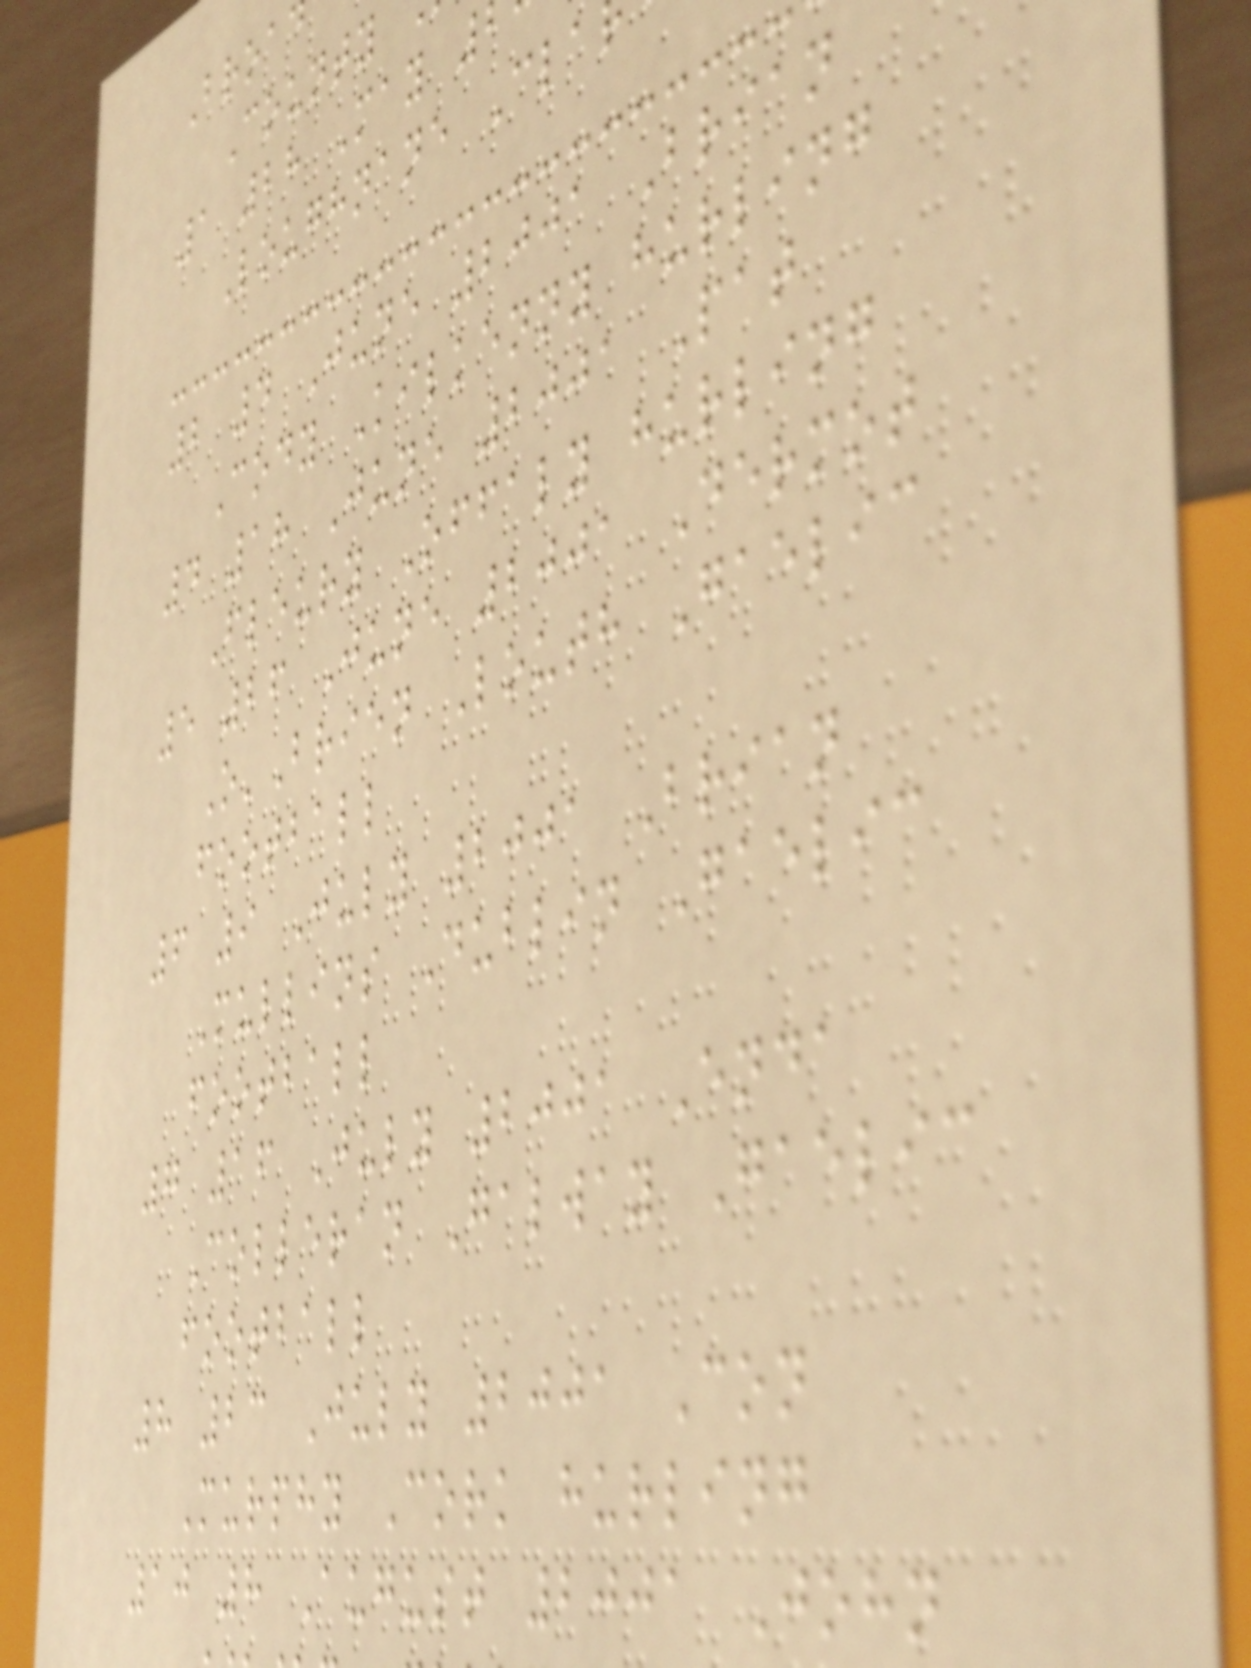County
1 28 May
Loughnane Cla
2 4 June 2001 Brian
Cody Kilkenny hurling
4 18 June 2001 Pat
Fleury Offaly hurling
5 26 June 2001 Dermot
O'Brien Louth Gaelic
football
6 9 July 2001 Brian
Mullins Dublin Gaelic
football
7 16 July 2001 Enda
Colleran Galway Gaelic
football
8 23 July 2001 Con
Murphy Cork hurling
10 8 August 2001 John
